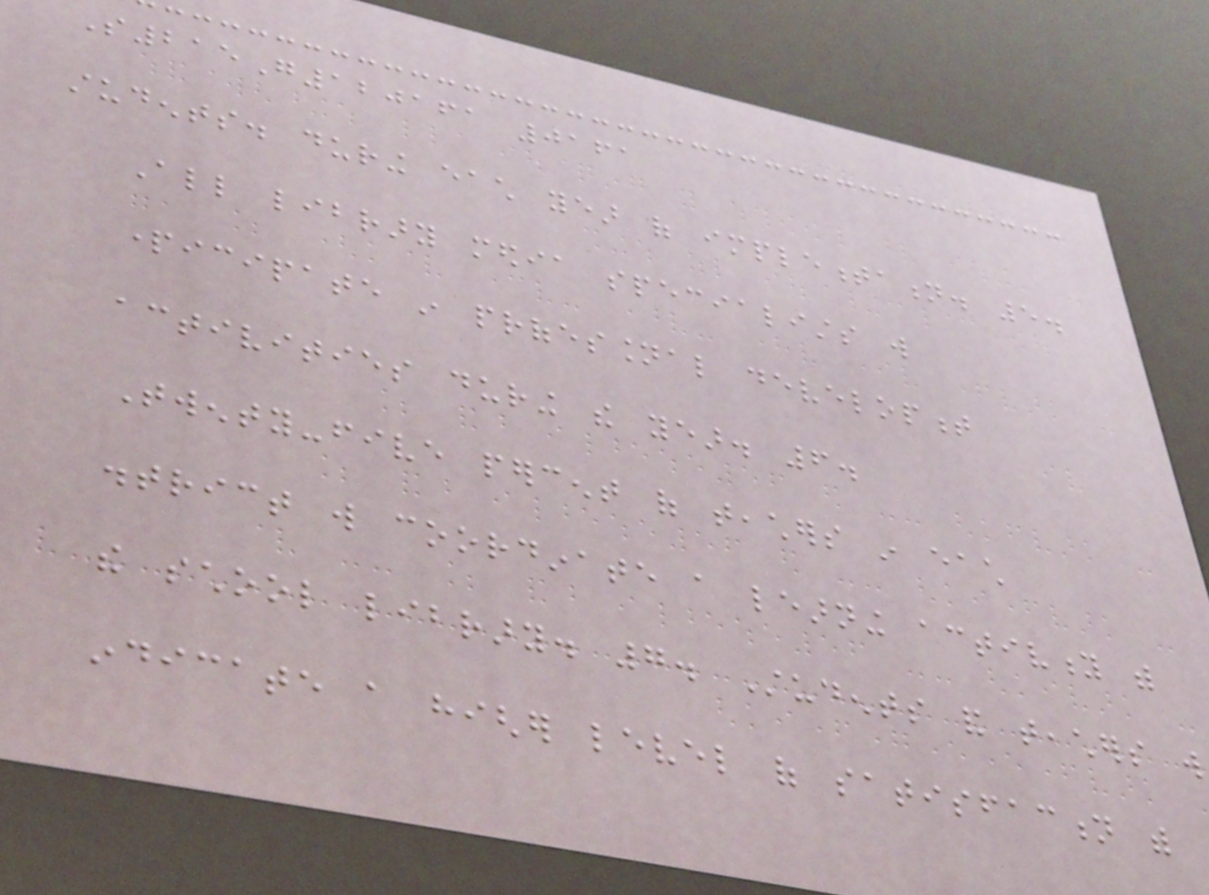S215G120161 0161
students. during each year of implementation. 5.
All library media specialists will
participate in professional development
activities during the year. 6.
Twenty-five percent of teachers in each
district will coordinate a learning activity with
the school library. 7. Students and teachers will
indicate a higher level of satisfaction with
